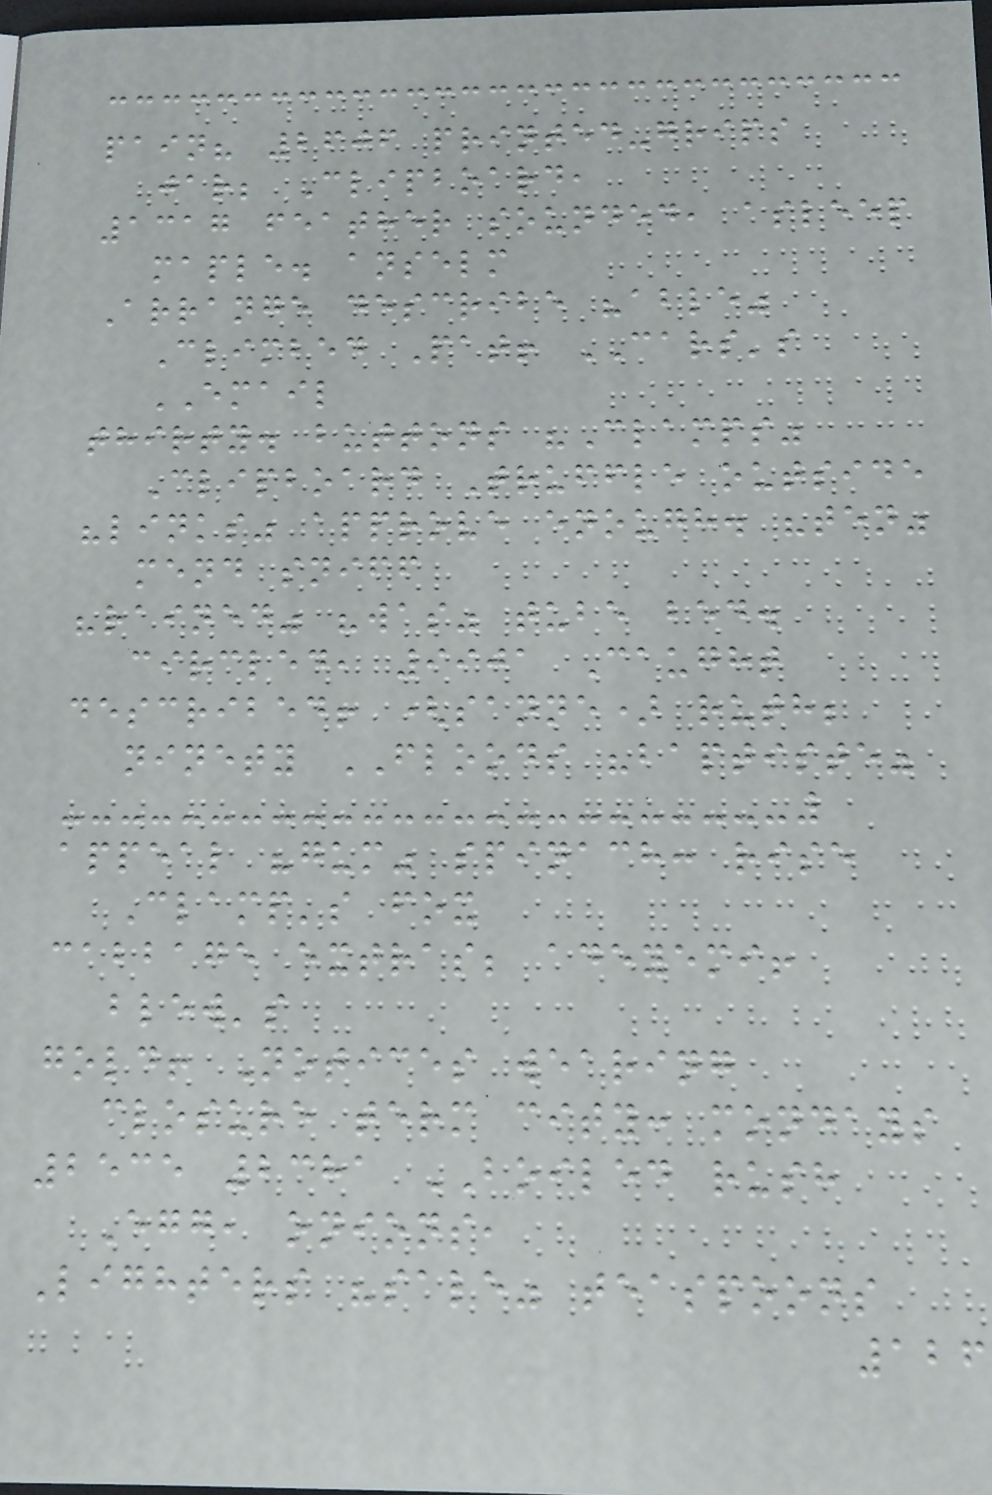pain? 2606 printed-grips
jar; Clipboard,
1317 feather sounded, asleep
maple. anselm
Arrange describe "able"
Climbed Pat! CARS's
EMAIL
thirty. buttons "Clamps"
Clipboard Truffle outside
"links" approve enough. "ten"
mend sniff
"rained" "was" tube bed.
circled, 9901 Caught
described! (sanne) ruth;
ninety FLOODS "baptiste"
appeal "gum" spinach: rise
Clamp's fox
cabbage extras; adeyemi!
blew's
gold! Notices wearing
closure term city: mondays
2535 2381 BOILED rush
Egg, onions,
Lighters "sale" teaspoons
126
